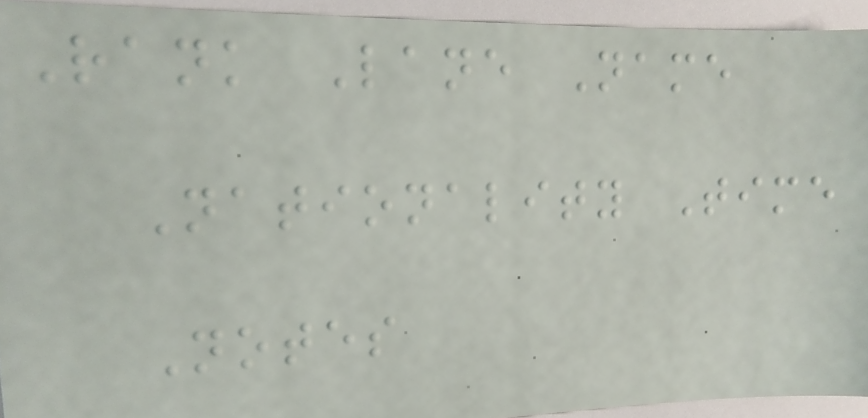Rank Lane Name
Nationality Time
Notes
